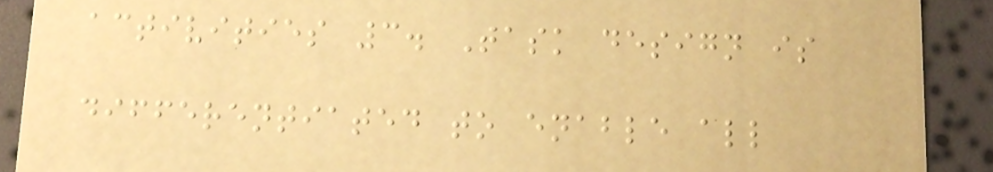activities 3. Task design is
differentiated to enable all
